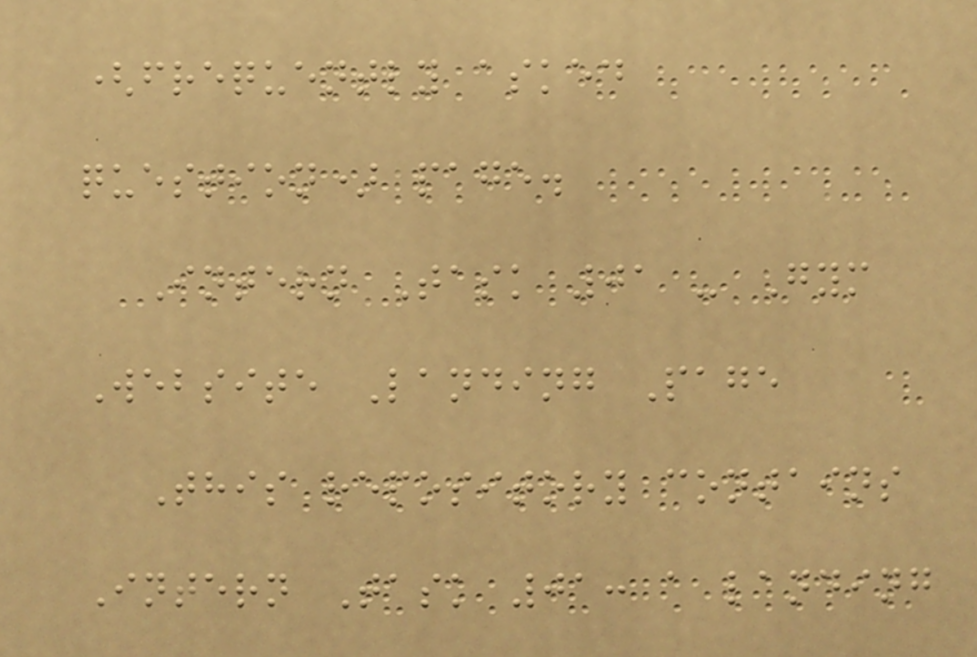(frequently asked
question) page.
Intern Task 01 - Gym
Website Landing Page
This repository contains
Intern Task 01: a landing
